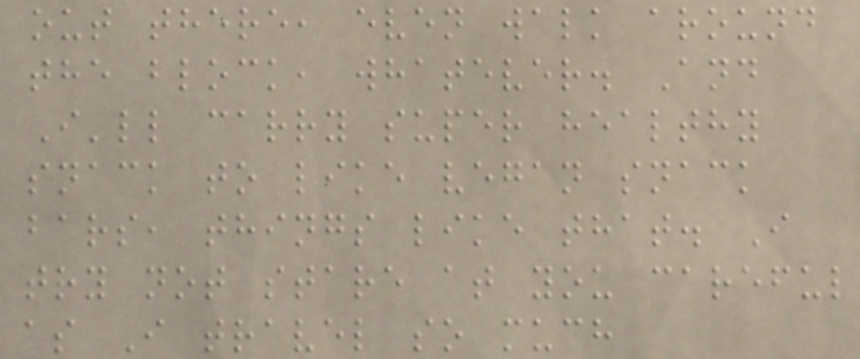out there, even walk around
the block, whatever. And
I'll carry super healthy
snack to like vegan snack
bars, things like that. I
try not stare at you careful
as I travel so much
